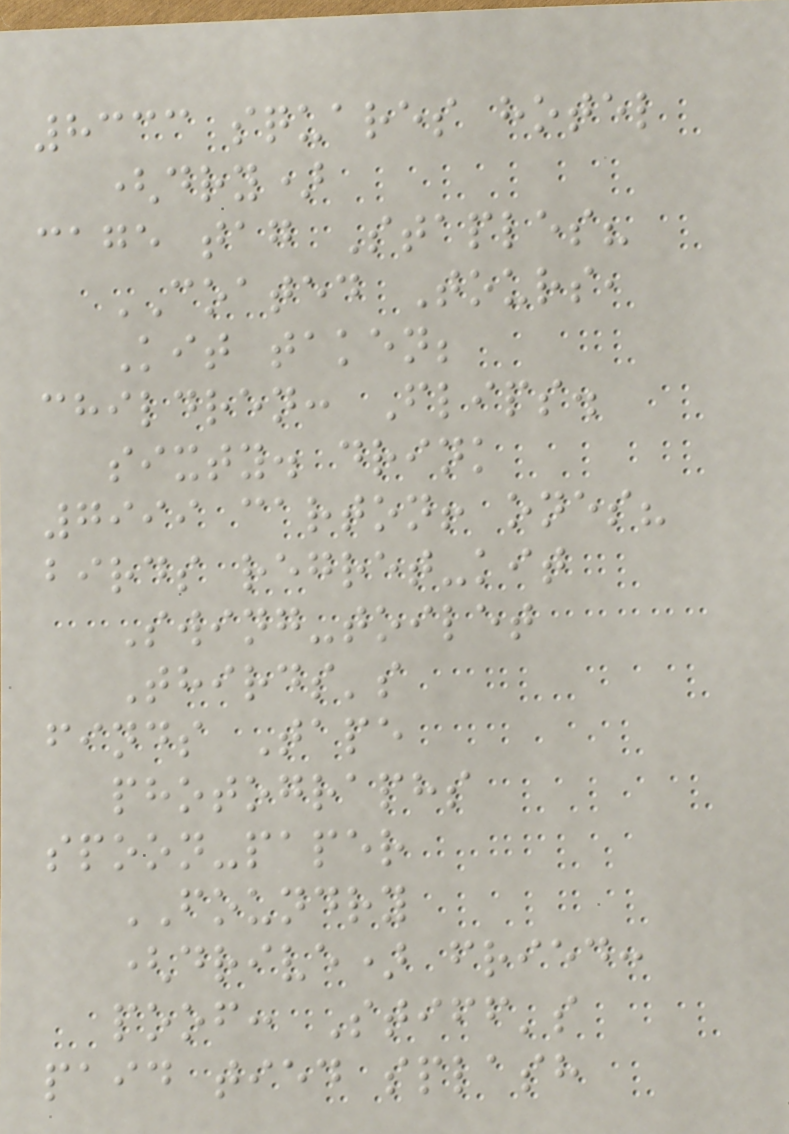8333 squares hotel
(dry)
cage tag Staples?
COATED Tours,
Kit taken;
children: Flips.
sixty. drink
7999 carton! ones?
birds regret-kit
Swing-toilet
Thirds's
finds Tape
photographs
spoon-paper
FOUNDRY
(drive) fried:
poof: Stiff's
paid tied splash
